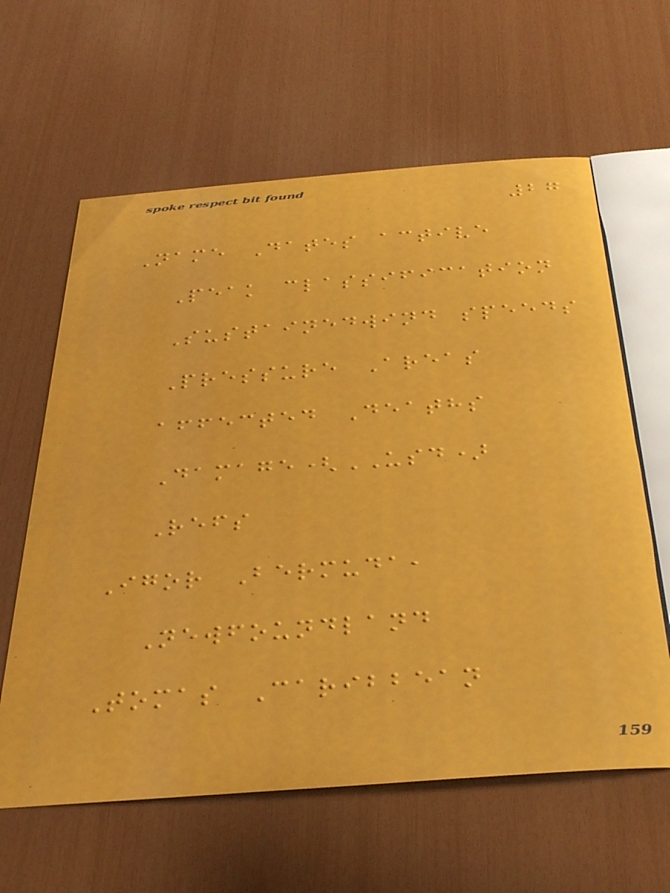27
Name Dates active
Peak classification
Sustainedwind speeds
Pressure Areas
affected Deaths
Damage(USD)
Refs
Igor Bermuda,
Newfoundland
Tomas Caribbean
